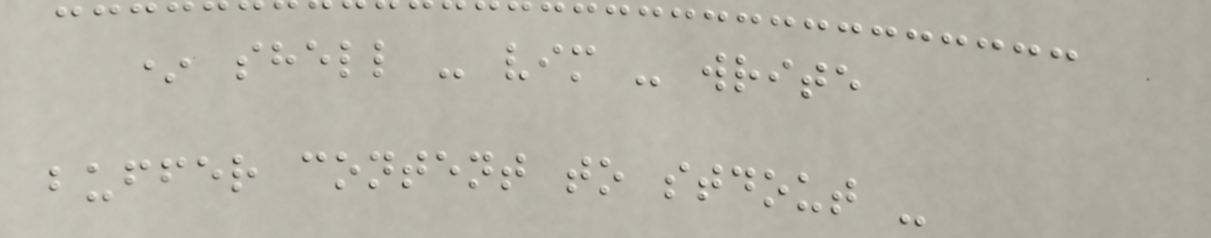* shell - vim - write
buffer content to stdout -
